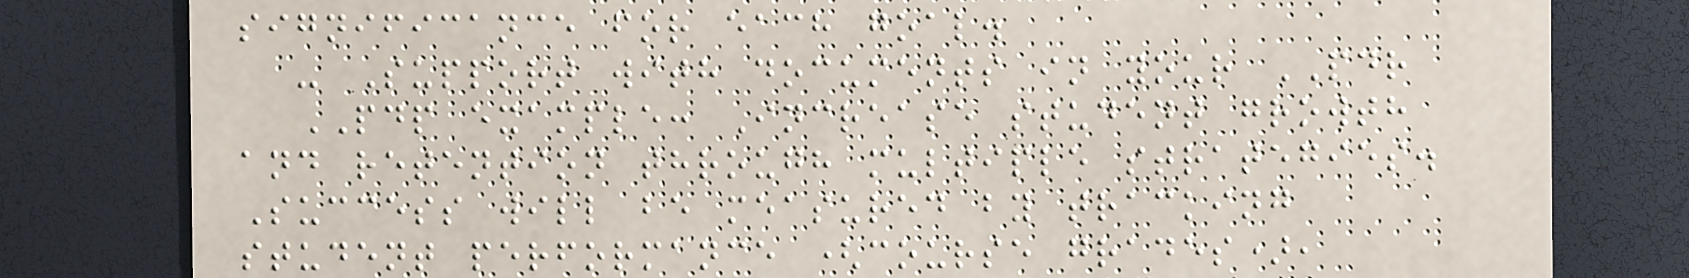significance for each goal.
- Support with documents in your PDR
PDP example: Increase student growth
and retention through multiple strategies.
Success will be measured by tracking
student performance (course grades),
